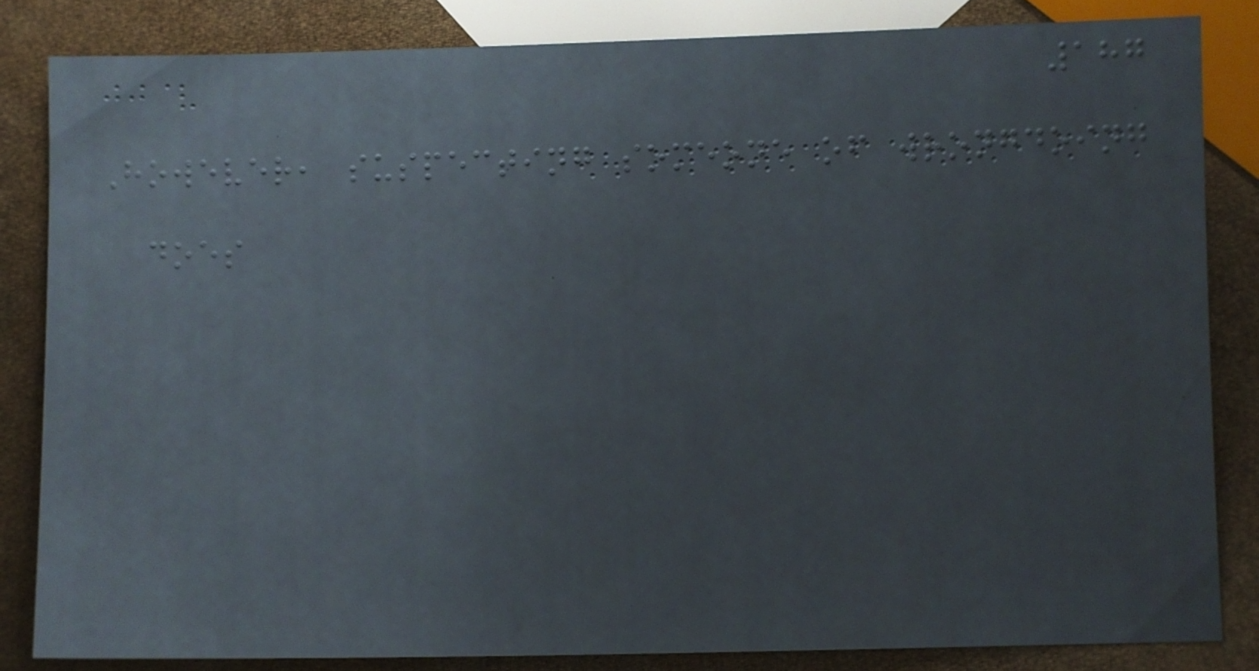187
However, suspecting someone of wrongdoing
does
